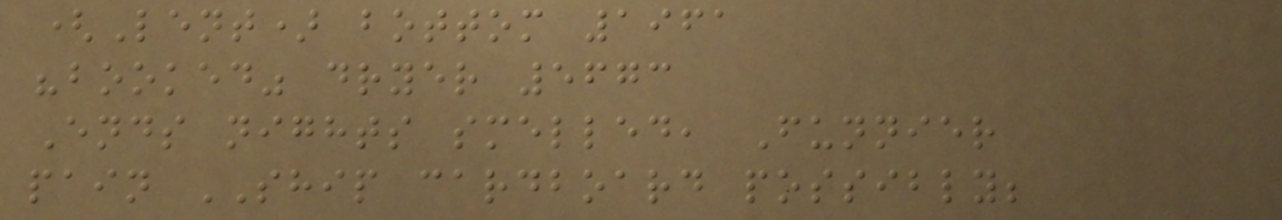(Lent) bottom 1961
"booked" dryer 5673
Ends nights smelled, Funnier
pain SHIP cardboard possibly;
